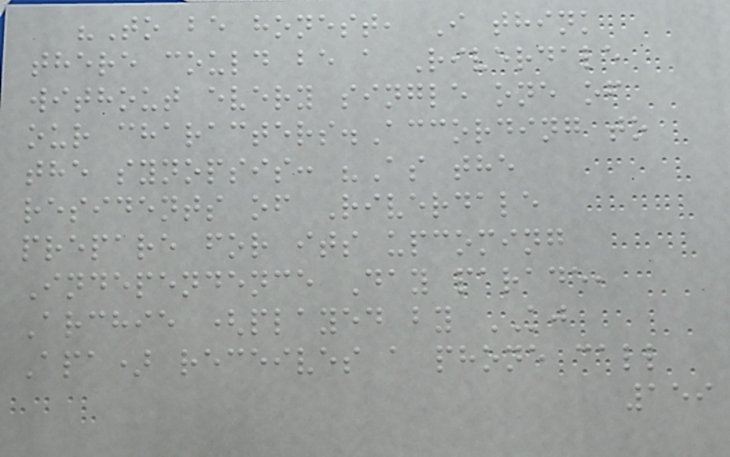"To be honest, I think
there could be a Riverdale
without every single one of
our characters.According to
the synopsis: "As the
residents of Riverdale
prepare for its upcoming
Independence Day parade,
Archie (played by KJ
Apa) receives a phone call
159
